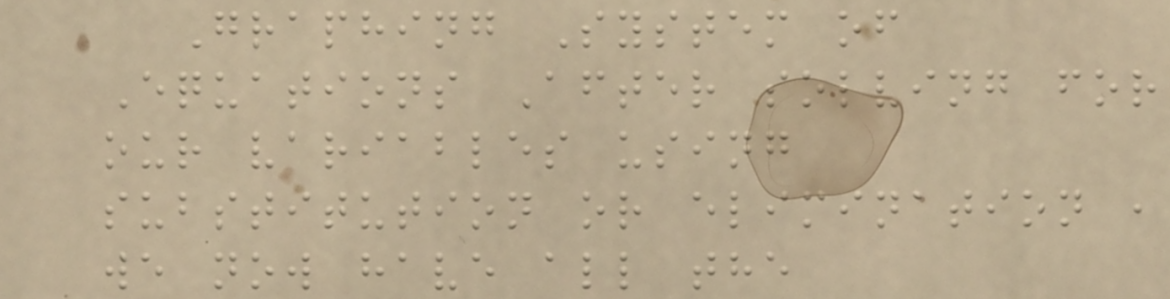Graphing System of
Equations After solving for
our variables using
substitution or elimination ,
we now have all the
